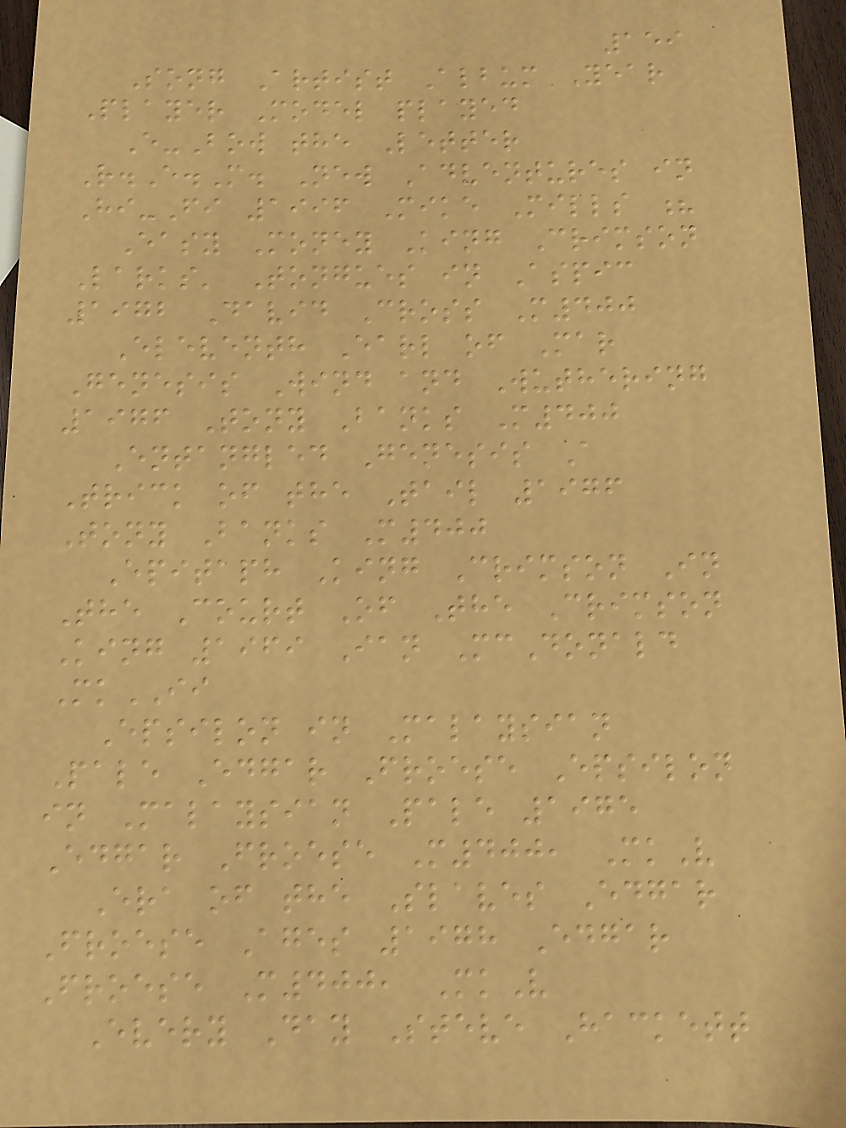159
Song Artist Album Year
Player Model played
E-Bow the Letter
R.E.M. New Adventures in
Hi-Fi 1996 Mike Mills ?
Easy Money King Crimson
Larks' Tongues in Aspic
1972 David Cross M400
Eleventh Earl of Mar
Genesis Wind and Wuthering
1976 Tony Banks M400
Entangled Genesis A
Trick of the Tail 1976
Tony Banks M400
Epitaph King Crimson In
The Court Of The Crimson
King 1969 Ian McDonald
MkII
Epsilon in Malaysian
Pale Edgar Froese Epsilon
in Malaysian Pale 1975
Edgar Froese M400, MkV
Era of the Slaves Edgar
Froese Ages 1978 Edgar
Froese M400, MkV
Every Day Steve Hackett
